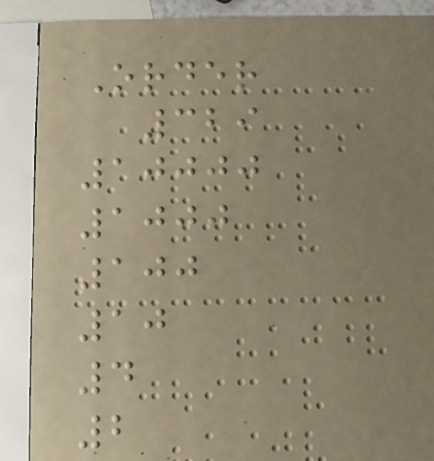Order
329
10000
1000
100
10
4
2
